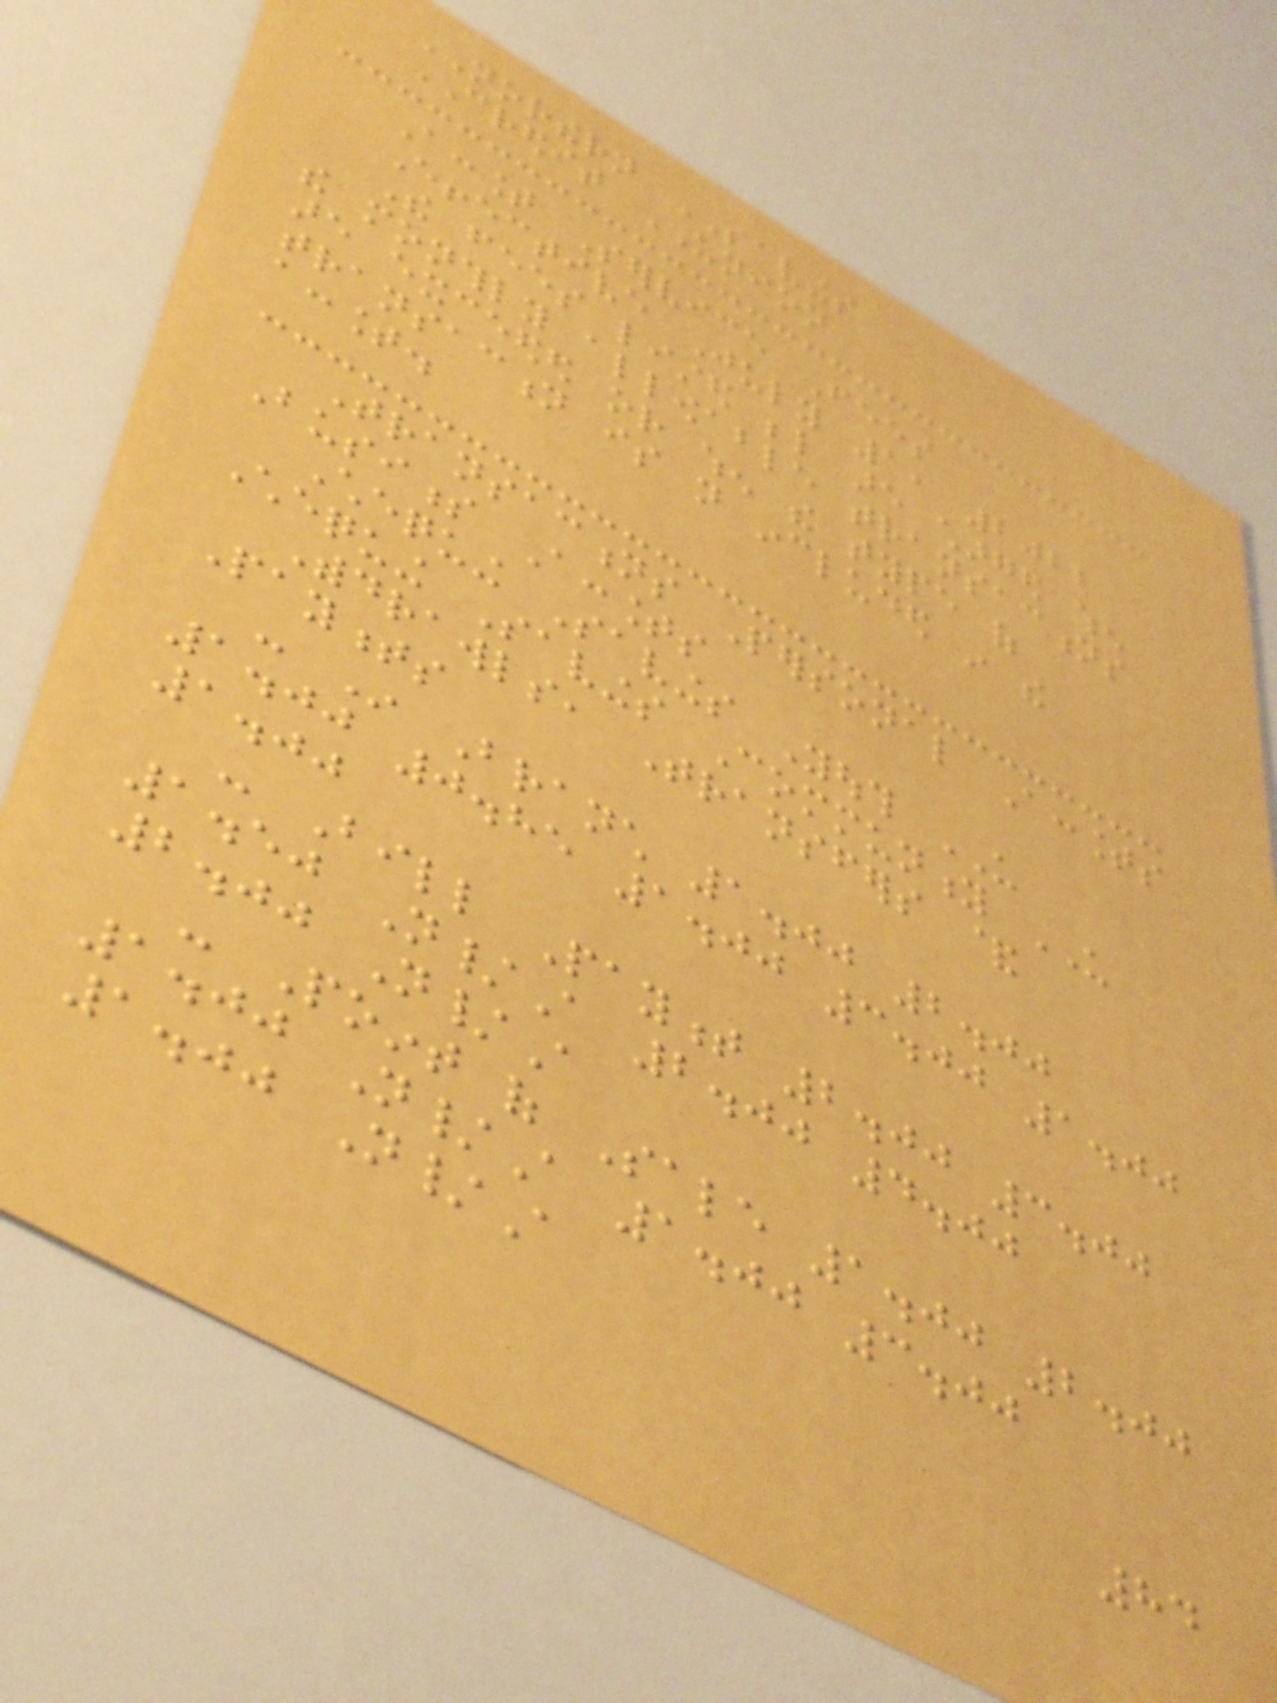NORTHERN SAVINGS
CREDIT UNION
Account Service Fees
Effective July 1, 2022
The fees listed below are charged when
the monthly allowable transactions
are exceeded or when the type of
transaction is not included in the
account.
Transactions Personal Accounts
Business Accounts
Chequing Savings Youth US
Chequing Savings Community US
Withdrawls, Transfers &
Payments
- In Branch 1.00 2.00
1.00 0.85 1.00 3.00 1.00
1.00
- Bill Payment 2.00 3.00
1.50 N/A 2.00 4.00
2.00 N/A
- Point of Sale 1.00 2.00
1.00 N/A 1.00 3.00
1.00 N/A
84
